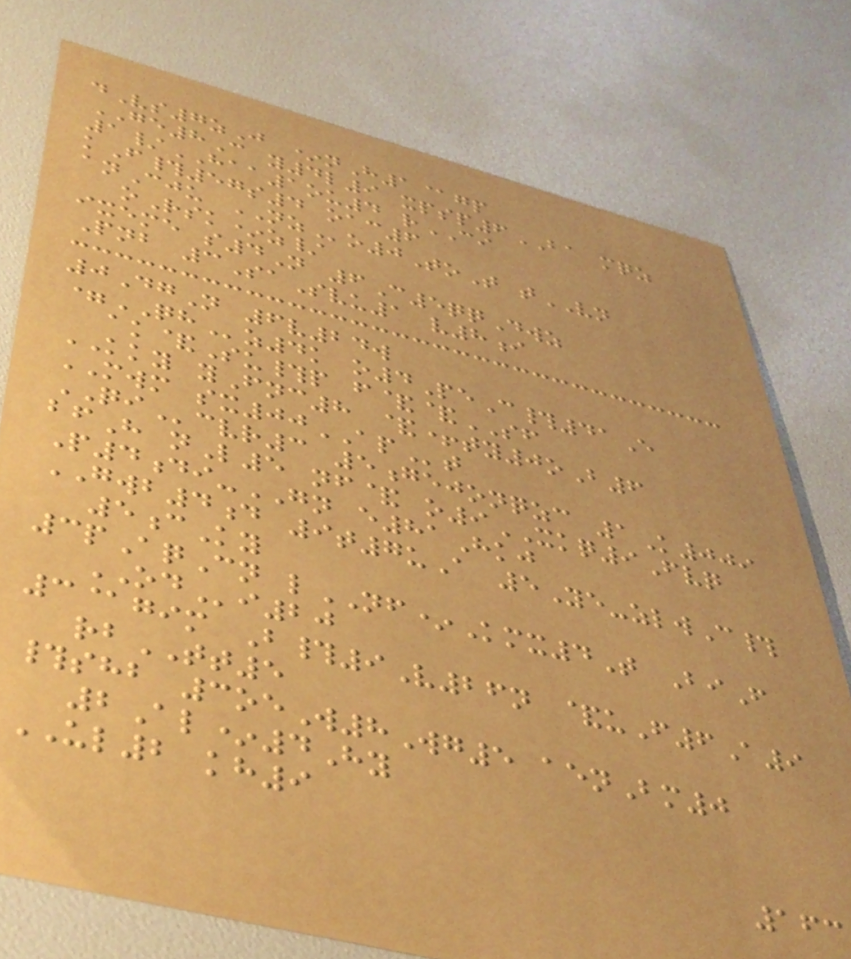dVs7zJ *nH1@gp
GE8C y4l9 xpsp6BA mqz
1/HAA1ou4 rCI
kF#57s4 oac6
anCju NZo0ToT tVN
oRsk*z/
ixeme s4N 6C5qqDwz
Pnb 3SaSvu1 v8i
0DgN 6v24w
=QHz4k o4PeC#41E
ak&Su#p f&&SF
KKY yFnc8 &+ty0oB6
MWM sx00APt
QIcvr3 5gejonqzc 1K009
bfH nL5 nf& o9XKQ9Fvq
P4di-GN e81Hkj
GWB4d 9t7uA 5Ye-zlwC#
5cKy
3pAqCn lNF*Kmx4T BiF
ODi20
3@gim B#9V26n &uF6A9
rbTT5
#shb 3oeW8Wg5 aenBm0
2Al*4Hy
UL2 kh9
163
